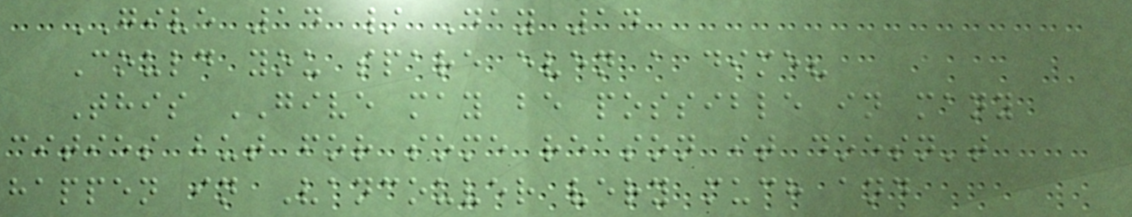GIVE 14 / Day 14
Could you spare even a dime?
This GIVE may be possible in many
cities but for some reason it doesn't
happen in Vancouver very much and
